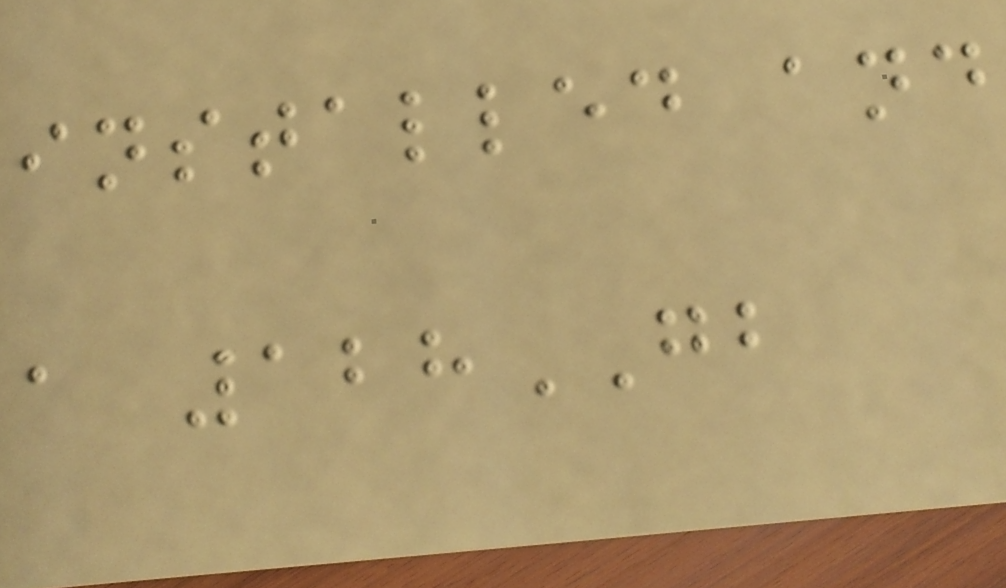installed and
a 128GB
